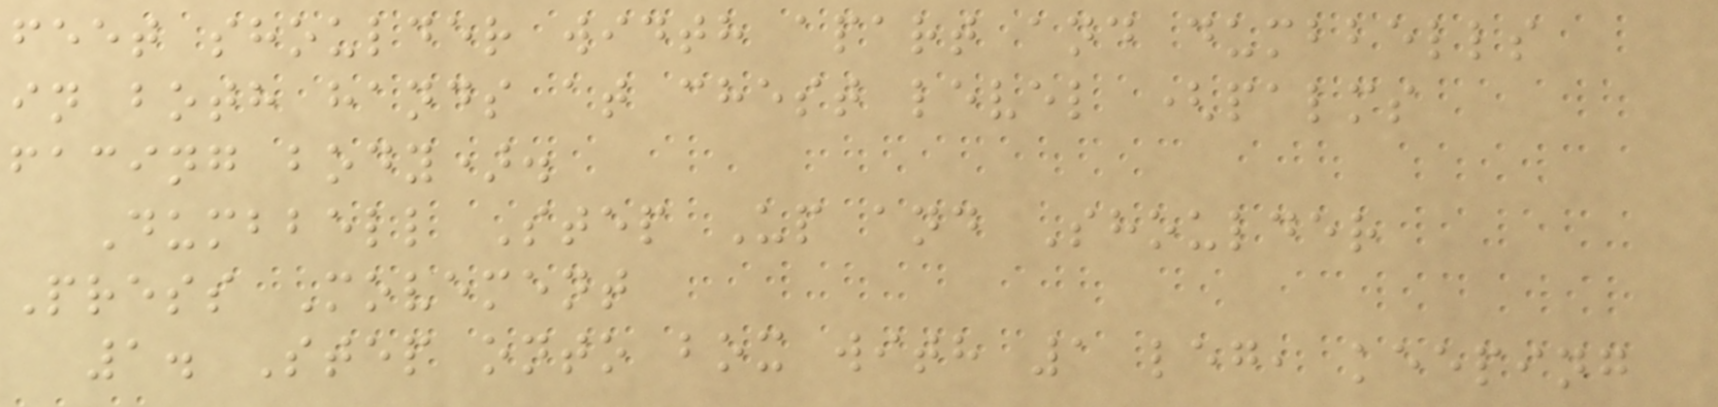feet shoulder width apart and dumbbells
in both hands at chest level (palms
facing body).
Dumbbell Step Up and Shoulder
Press Movement
1. Step onto box with 1 leg, keeping
